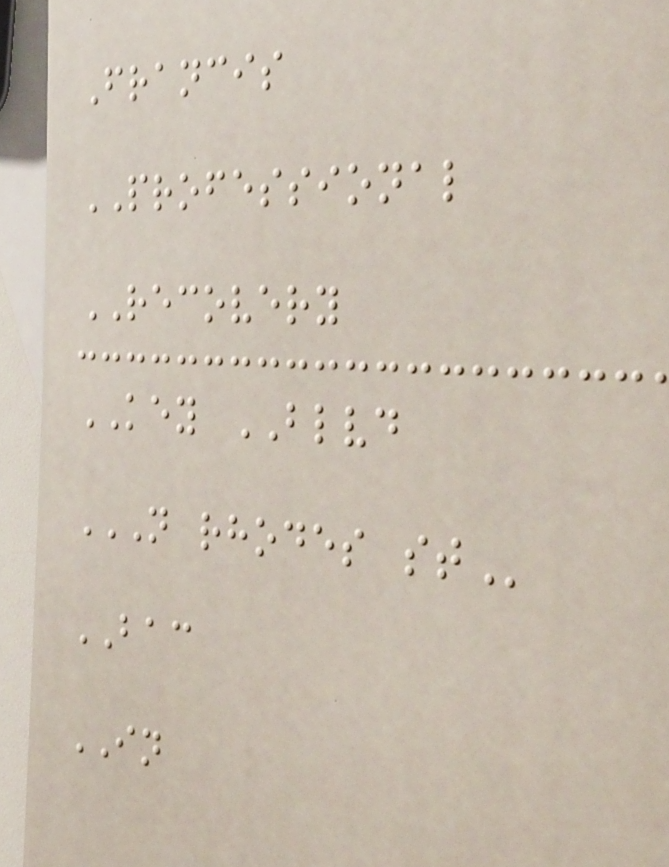Francis
PROFESSIONAL
RECOVERY
KEY BLVD
N RHODES ST
BAC
IN
